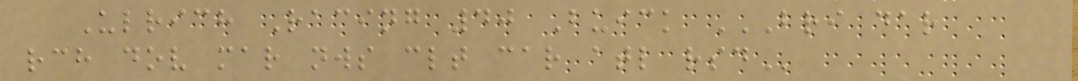Ulrich Racing 40 Buick BRI DAR
RCH DOV MAR NWS CLT CAR ATL RSD
